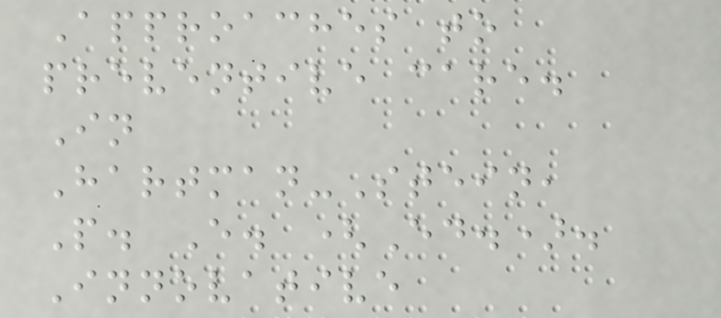Approaches to
preventive care.
In
Hartman-Stein,
P. E. (Ed.).
Innovative
